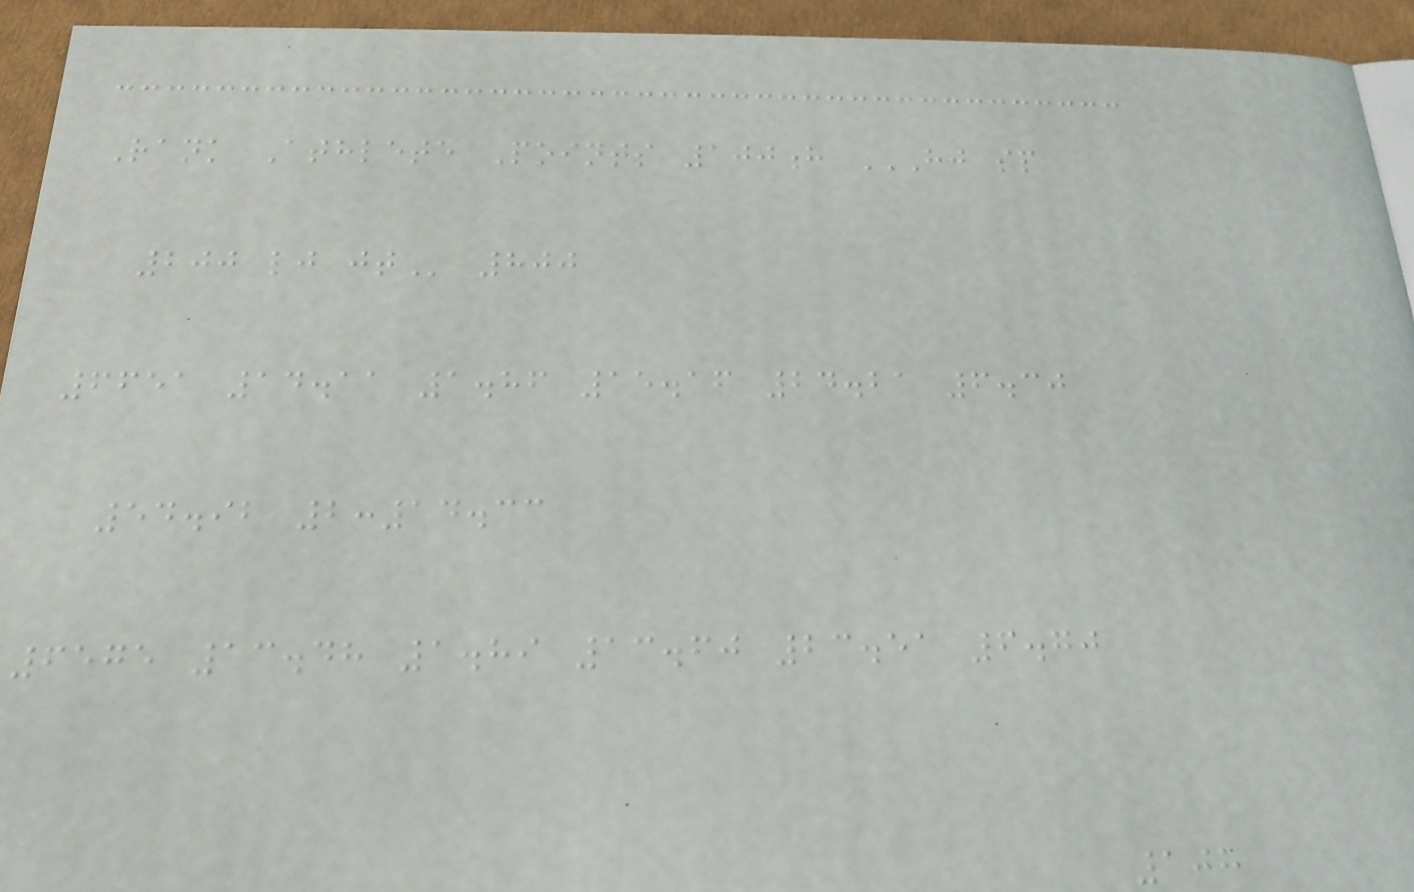Rank Athlete Points 100h HJ SP
200 LJ JT 800
6651 14.11 1.86 15.16 24.21 6.30
54.92 2:14.33
6575 13.48 1.89 13.60 23.51 6.70
108
